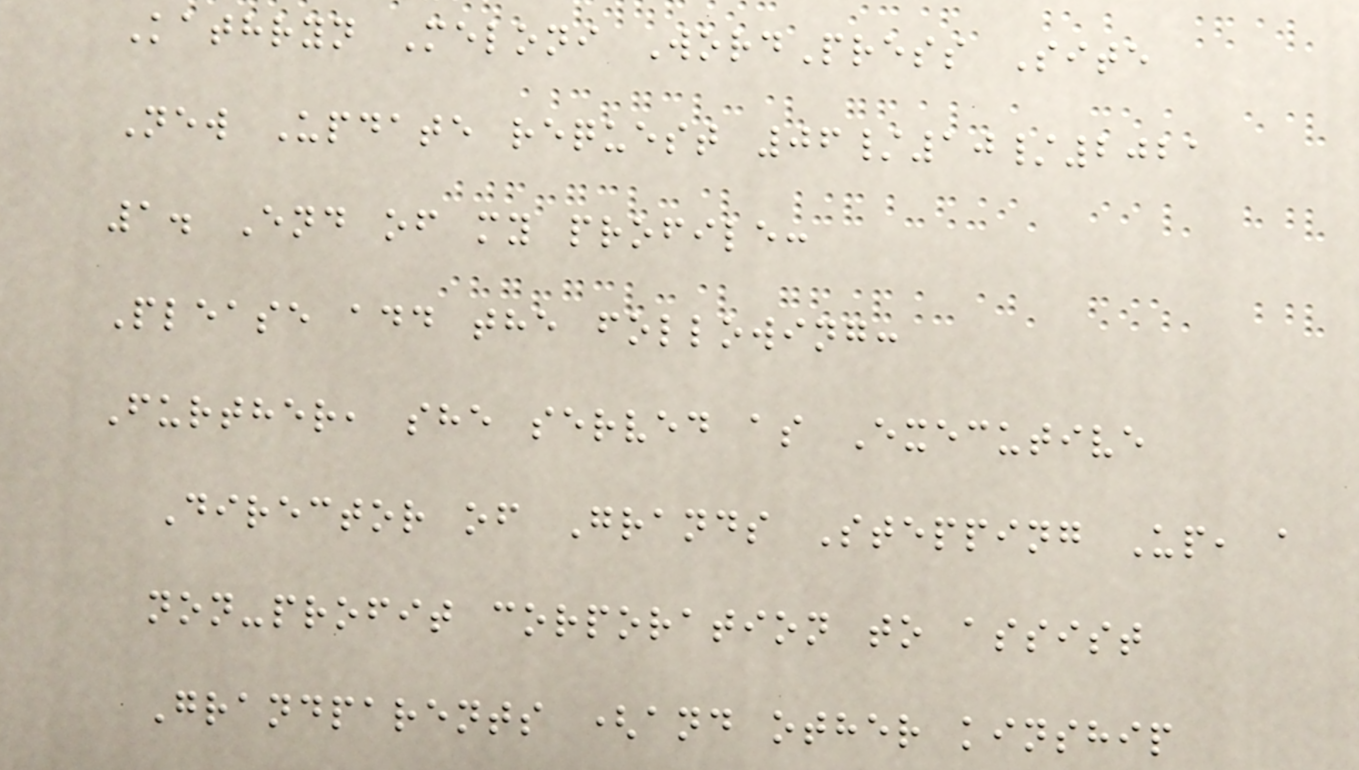Kathryn Meloni WordPress Site
New Update request 06/10/2021
1. End of my profile:
Please add the following:
Further, she served as Executive
Director of Grands Stepping Up, a
non-profit corporation to assist
Grandparents (and other kinship
